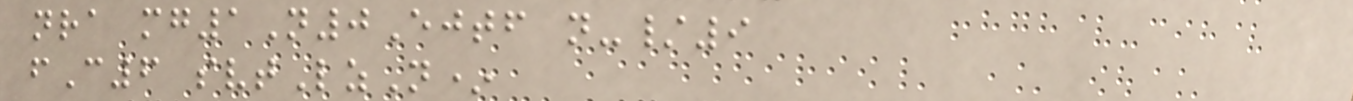nra mg1N0Ejtf n-/9
fC6 svtLzN*
